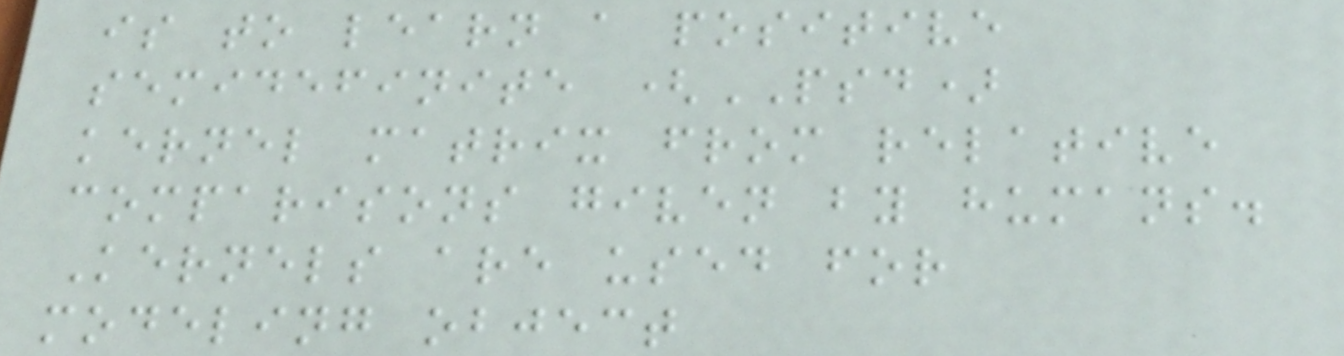is to learn a positive
semidefinite (PSD)
kernel matrix from relative
comparisons given by humans.
Kernels are used for
modeling object
